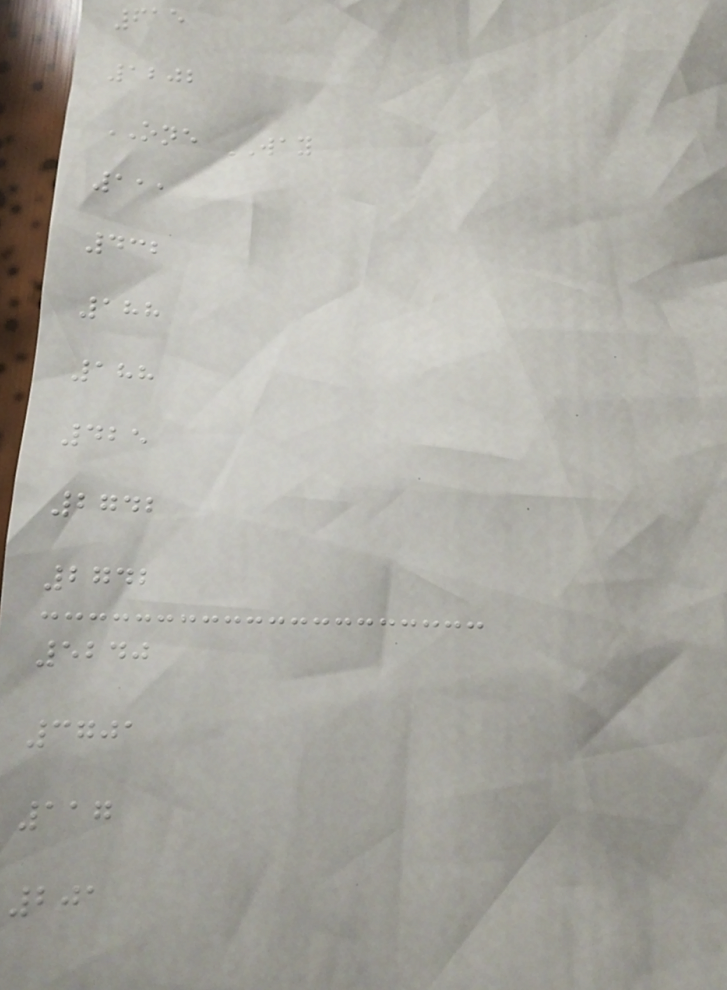615
1202
ONE WAY
111
432
188
188
425
2742
2742
5240
3701
117
201
